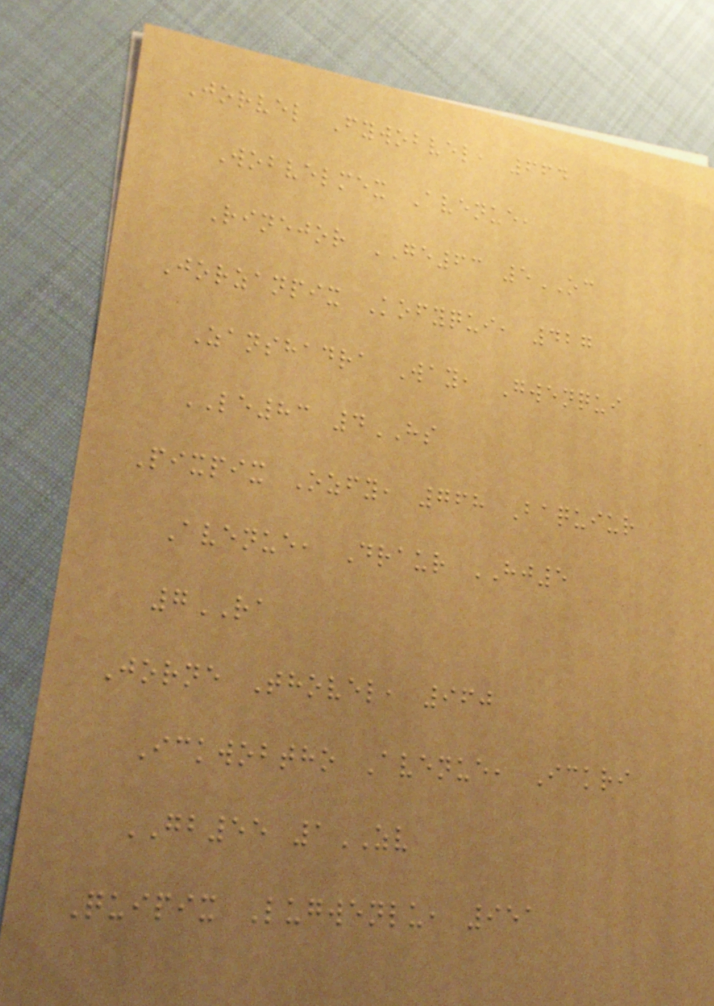Jorvel Fywobvel, 664
Wobvelmex Avenue,
Rinejor GE63 5OC
Jorzanpix Kofyqui, 427
Zanshadra Way, Gwenqui
LE83 4HS
Pixpix Ozfy, 768 Baquiur
Avenue, Draur HJ5
7RA
Jorne Thovel, 960
Ickwobtho Avenue, Ickri
GB55 1ZV
Quipix Lugwenlu, 951
